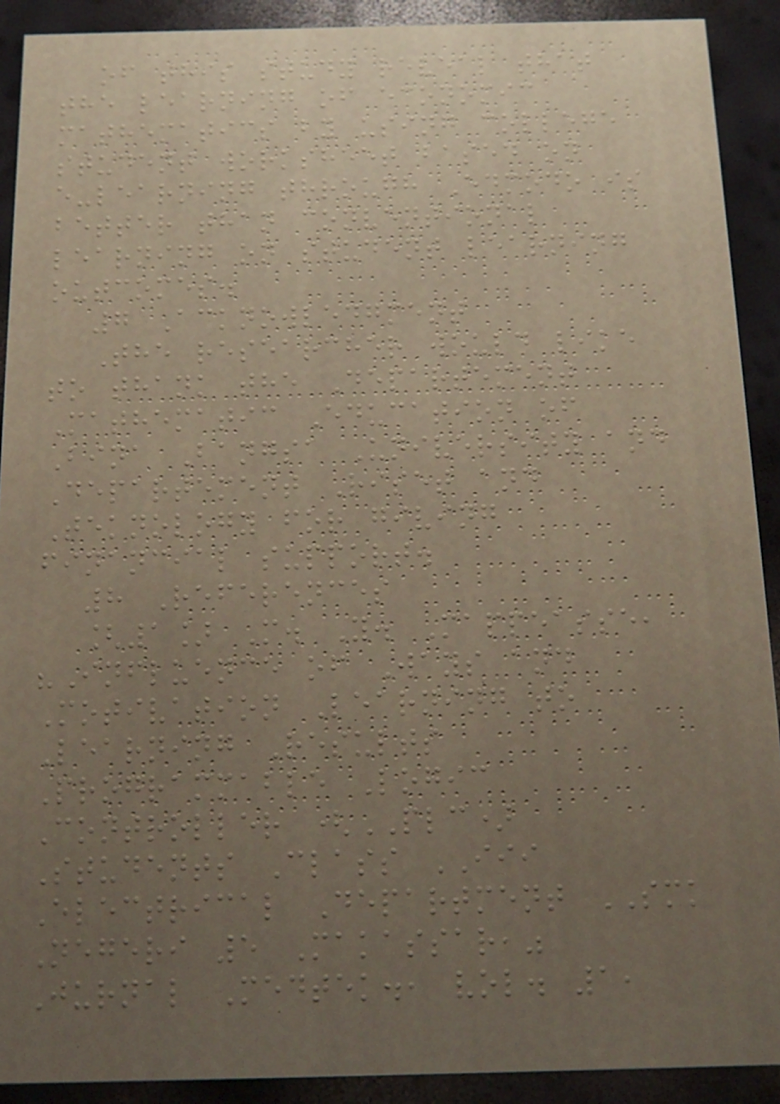of this study reveal that
the learning of economic
mathematics by using college
student worksheet based on
e-learning through Edmodo is
better than conventional
learning on student learning
outcomes.
7 Acknowledgment
The researcher would like
to thank the Departement
Mathematic Education of
Bina Bangsa University and
Departement Riset and
Teknology for giving
financial support.
8 References
[1] M. Y. Mappeasse,
"Influence of Ways and
Motivation Learning to
Learning Results
Programmable Logic
Controller (PLC)
Students Class III
Electrical Department SMK
Negeri 5 Makassar,"
Jurnal Medtek., vol. 1,
